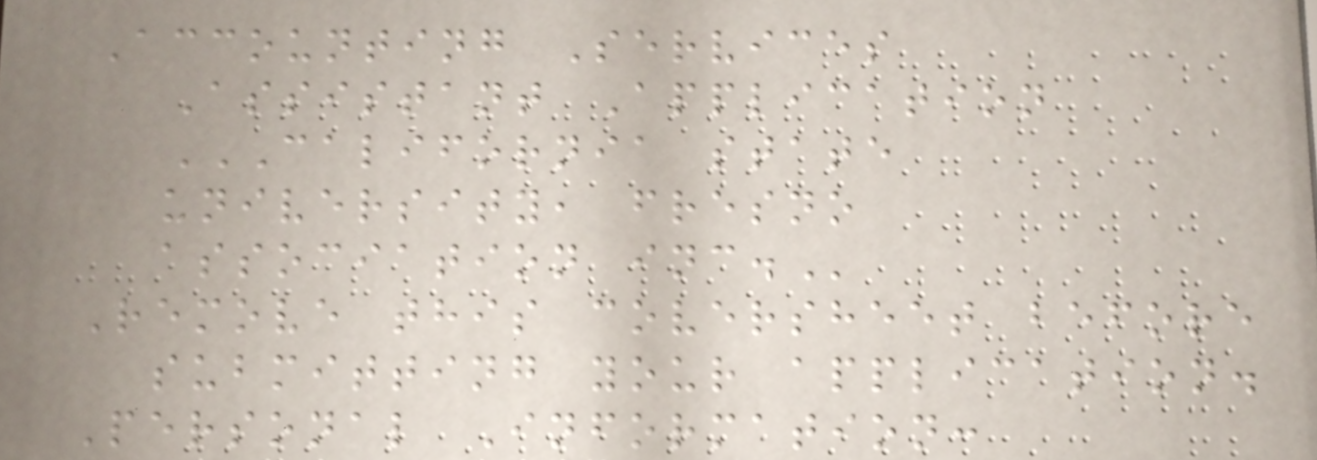Accounting Services
Assistant Application
CALIFORNIA STATE
UNIVERSITY, FRESNO
ASSOCIATION INC.
Remove this coversheet before
submitting your application.
Personal Information:
